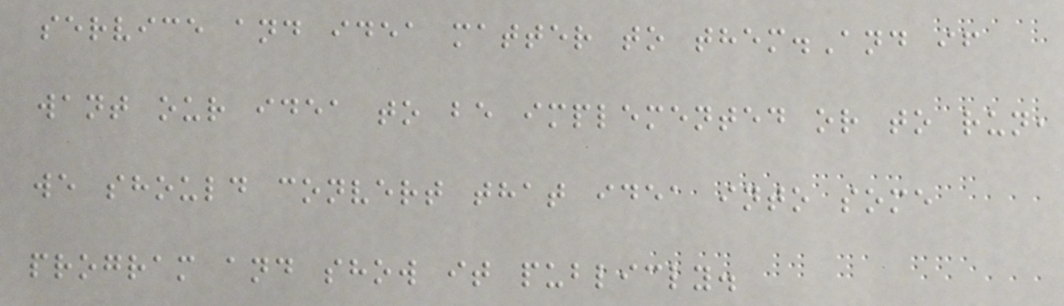service and idea matter to them.And if
want our idea to be implemented or to run,
we should convert that idea into some
program and show it publicly.
